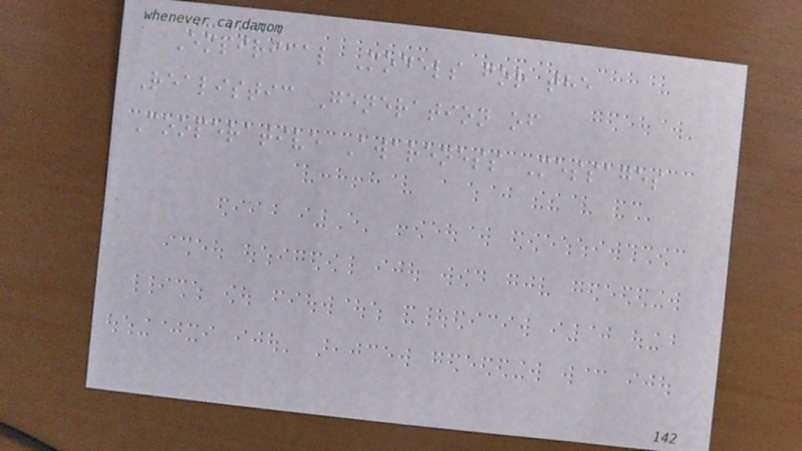Empirical Models for the
Realistic Generation of
Cooperative Awareness Messages
